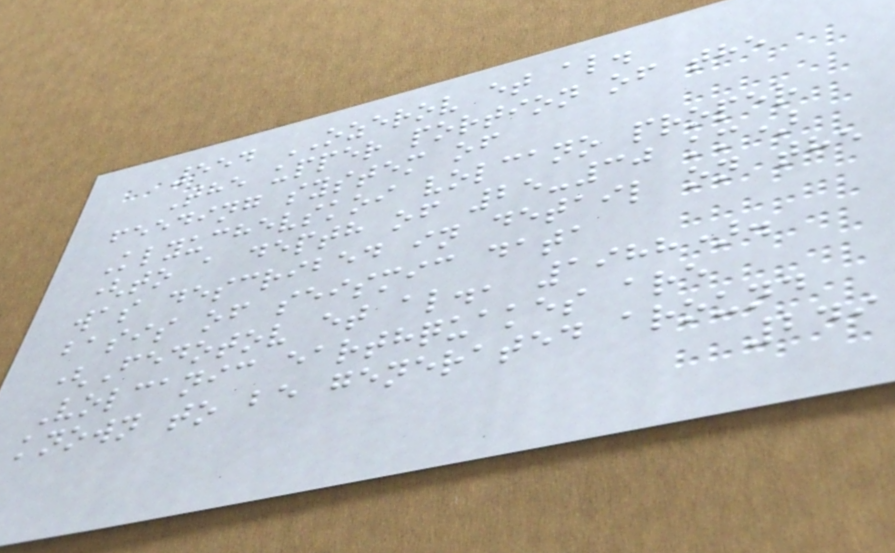554 OZEROV et al.
The upper portion of the
feeding system of
Klyuchevskoi volcano proper
(to a depth of 25-30 km)
was described in detail on the
basis of seismic data
(Fedotov et al., 1988).
Volcanic earthquakes are
known to be generated around
249
